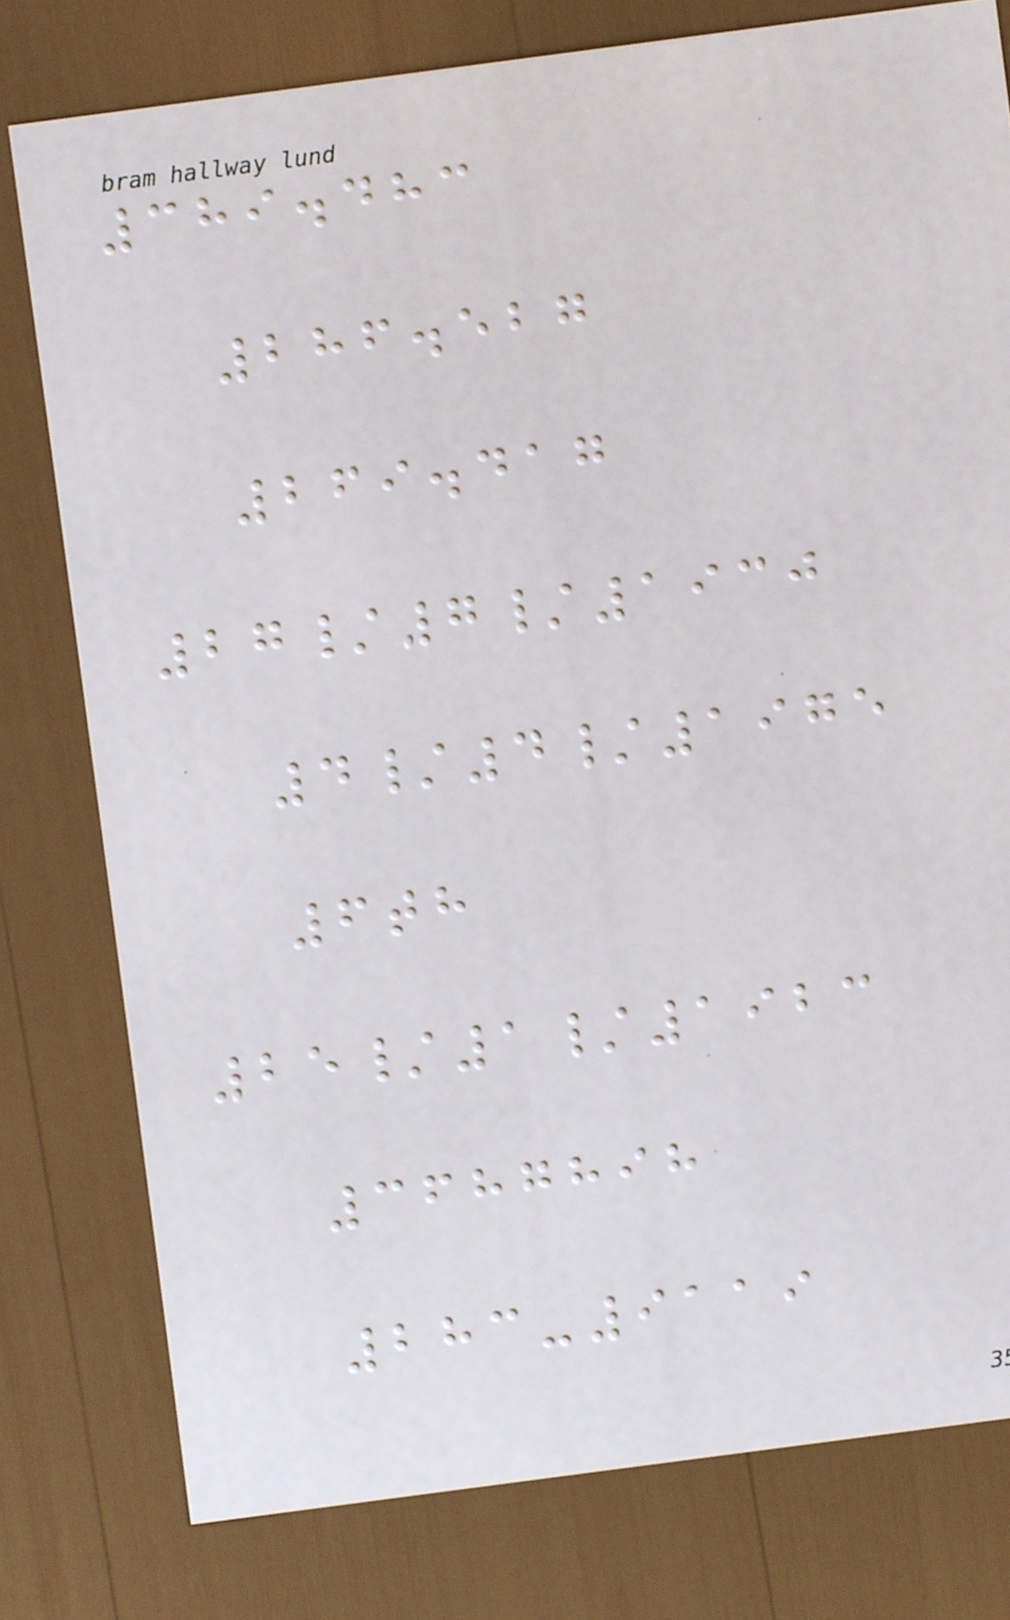389.483
286.527
269.417
27/7/1930
4/4/1975
6th
25/1/1923
3687898
283-9119
